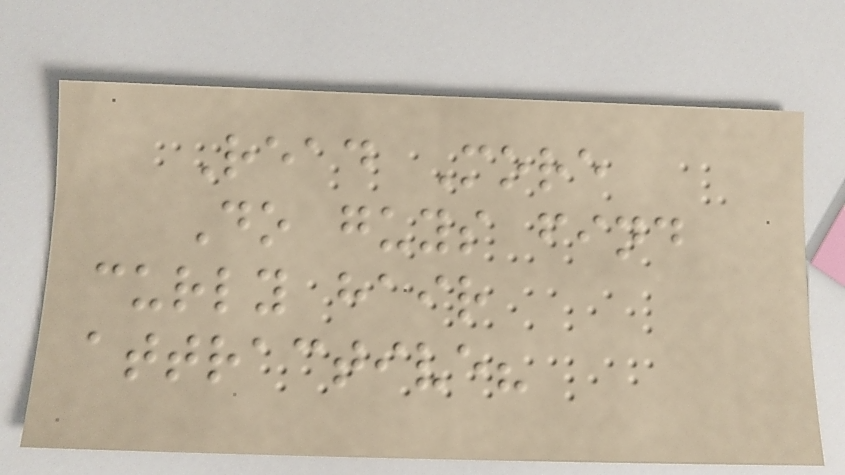Read More
Do guys find
curly hair
attractive?
